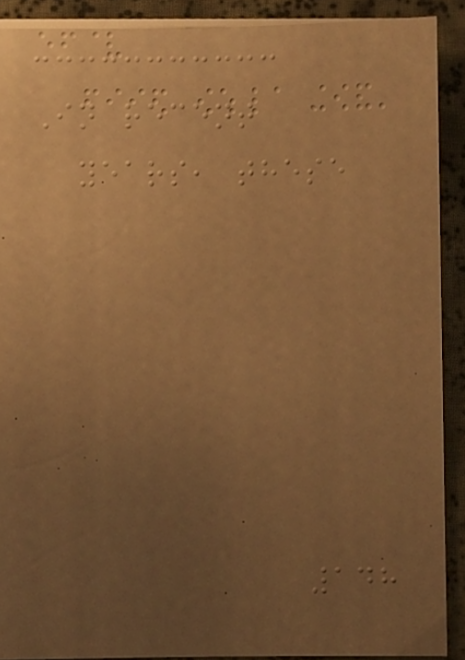In recent
years, these
148
